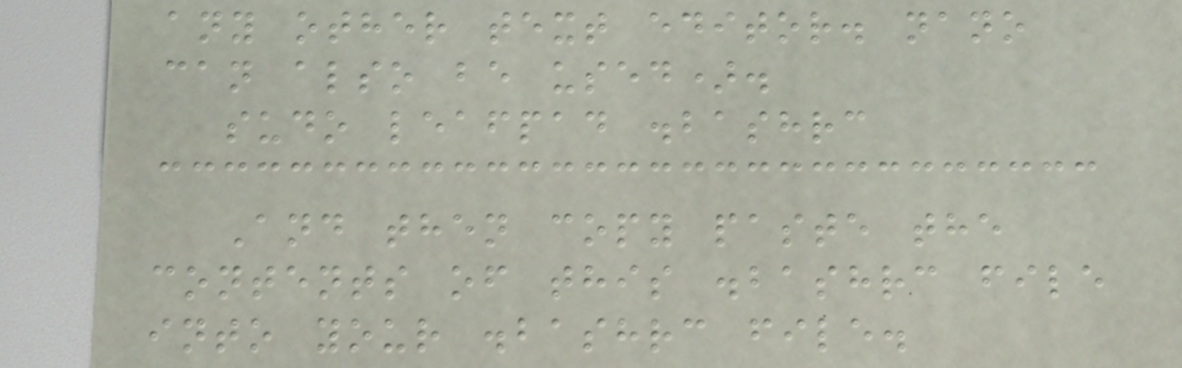any other text editor. nano
can also be used).
sudo leafpad .bashrc
And then copy paste the
contents of this .bashrc file
into your .bashrc file.
